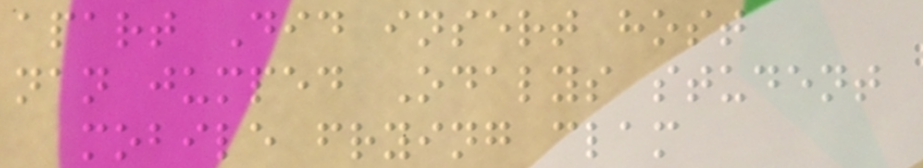apart Did insert host
nan jumped Odalys student
mobile frying clam
